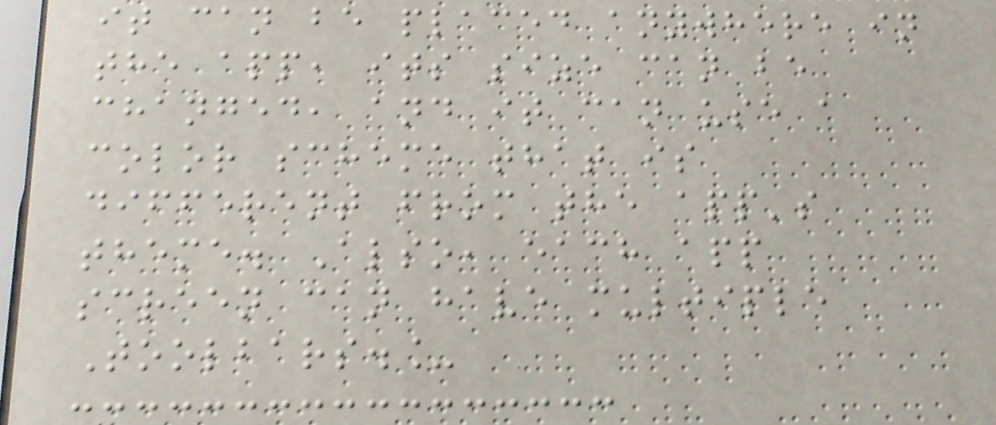it can be placed anywhere in
the app, its size can be
changed, and it can use a
color scheme that is
different from the app's
theme. Also, each app
screen can have multiple
Toolbars._
